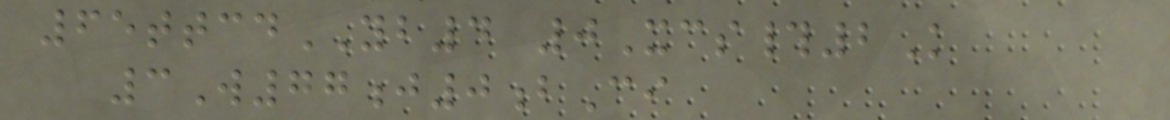65ttcdYB4 0Xcs#2K
3W77j0bCi
